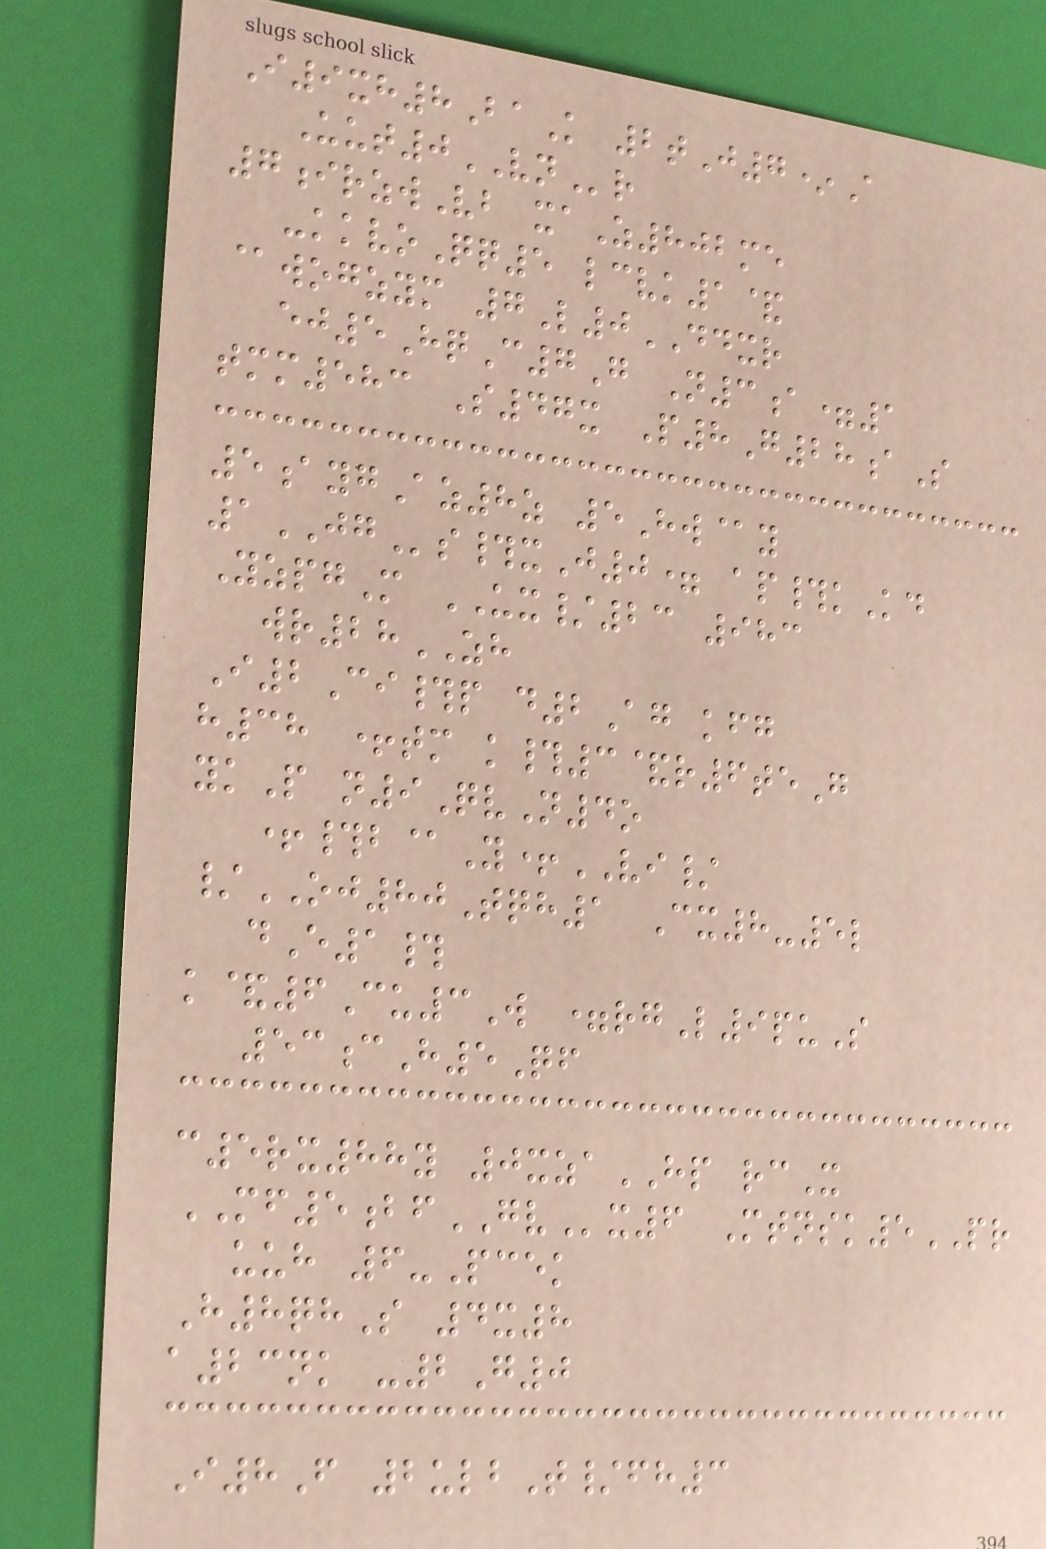I9xh8BaK 2tJ7*A
Uut0VNr
7irzwVb xaZ802me
-kkvoQq5 lcvk1&
@wogzym 7L0DDXR
ej5HqC7G N3a=1
tmm583 S47x P8G28aS
5aygAz8z 5Hw@y
1JGs#xJ0= ap#kKd
YzpgM UX/23 983
wr28ZH
I2Ci#p d2Ag kfg
h38 +tm k#3&r6teG
ykP n9QvN4o
+#b@Y+VI/
/OJ80Tqh1 Cx8-5l
dE1#
k&6Cu3W =rgL9puS
53cH5Qf
c5rx88y 0xzaHP rcX
MF5bfGVx6 Mtnsk5PR
uuh 6-Pcek
H8qhS 4x8
a23nk -2G0
I8F 2ulbT/fh3
